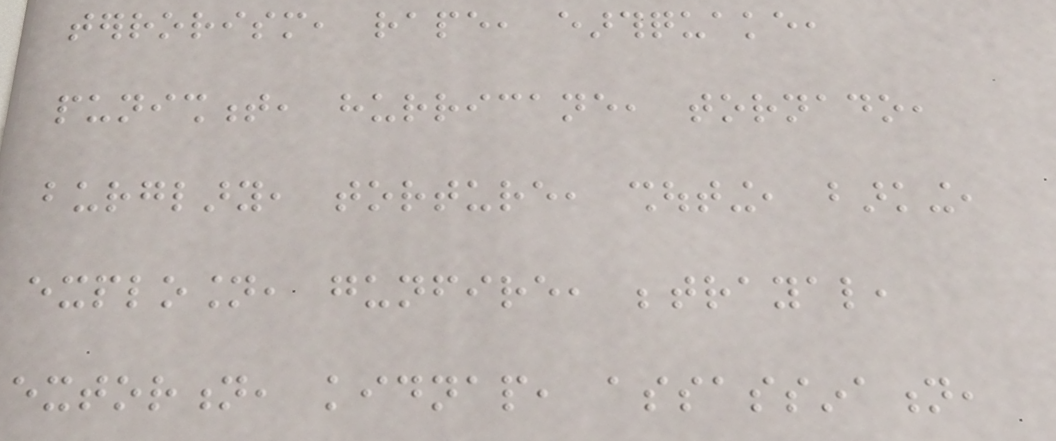terrorism, rape, earthquake,
punishment, hurricane, tornado,
burglary, torture, shouting, barking,
explosion, gunfire, betrayal,
extortion, kidnap, assassination,
